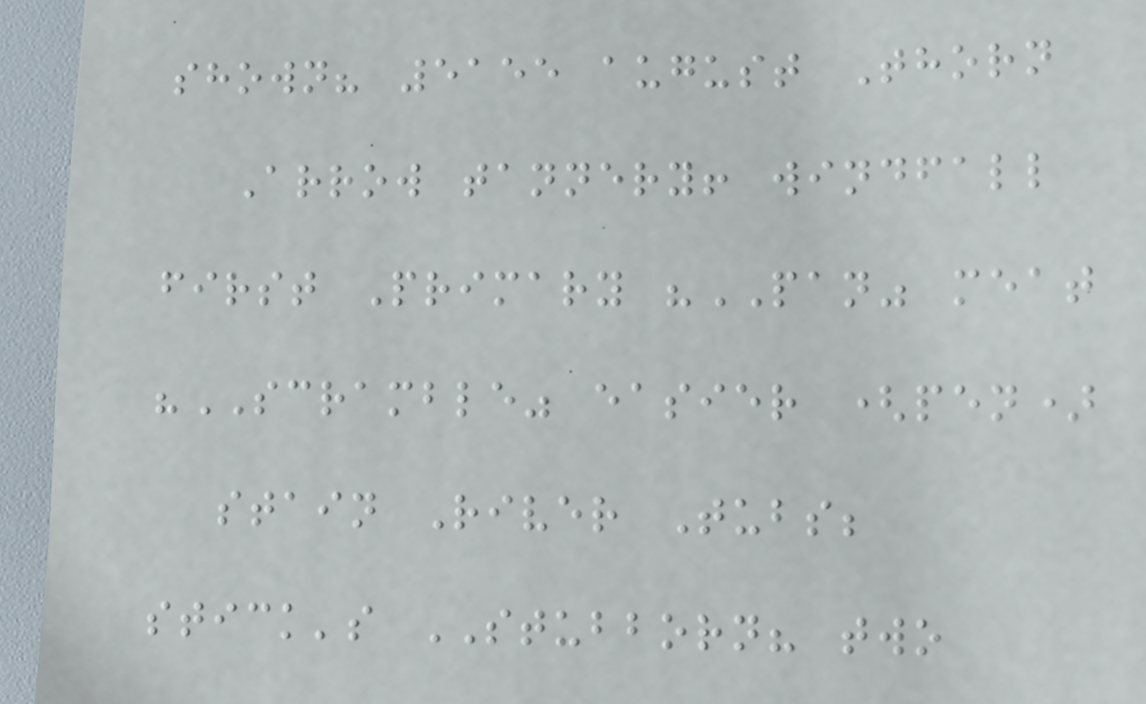shown? 5155 august Thorn
Arrow tannery! windfall
first Primary "PAN" meat
"SCRAMBLE" easier (pen)
stain River Tubs;
stick's STUBBORN? two
